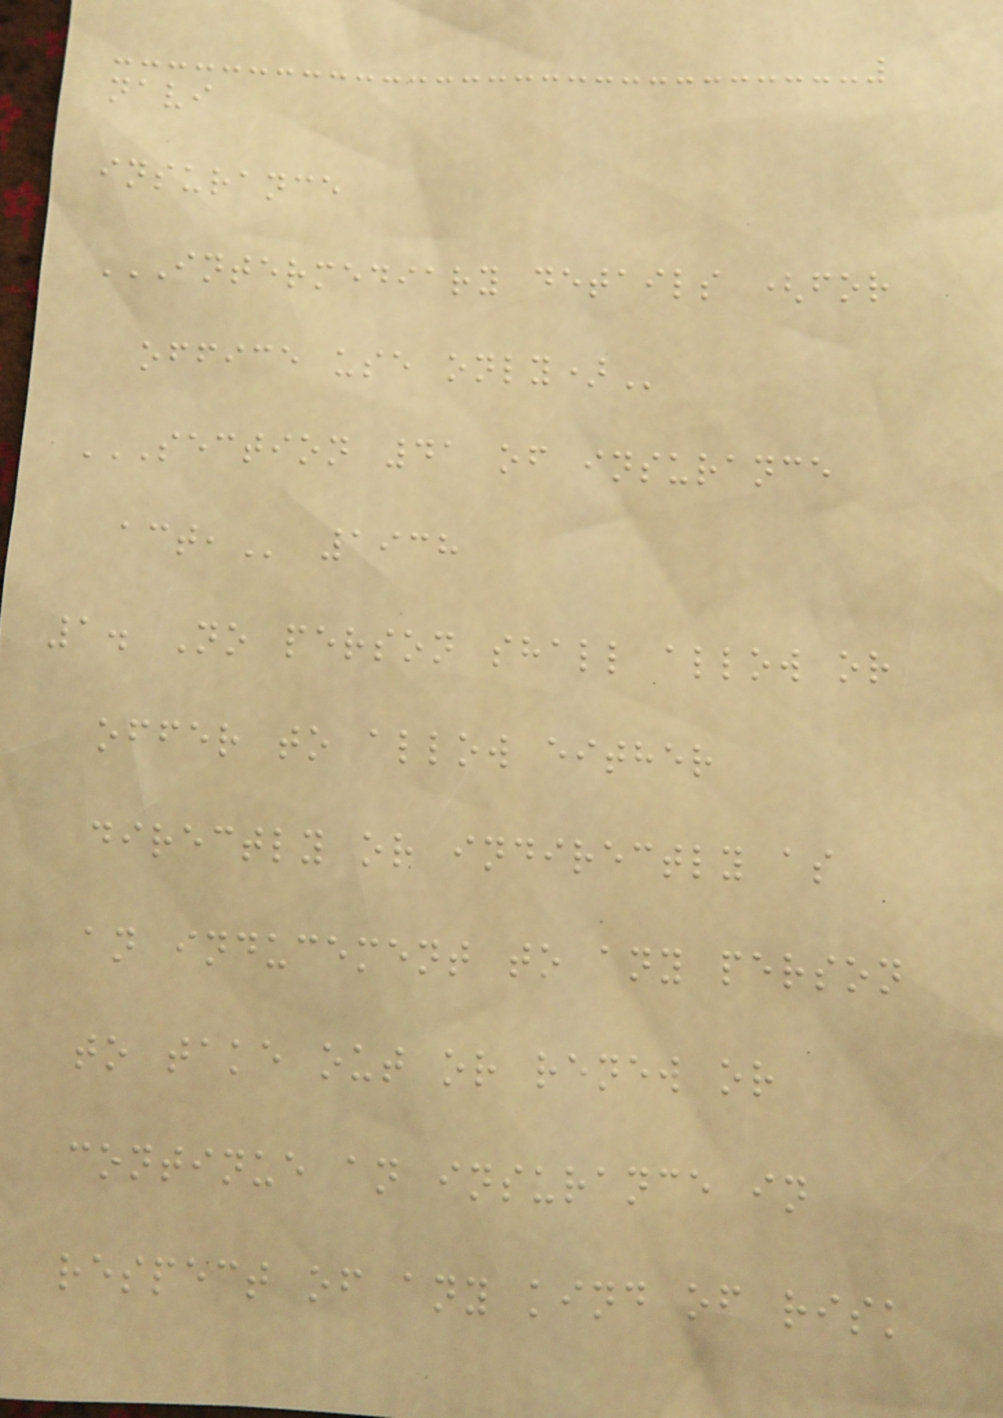navi
insurance
INTERMEDIARY DETAILS (FOR
OFFICE USE ONLY)
SECTION 41 OF INSURANCE
ACT, 1938
1. No person shall allow or
offer to allow either
directly or indirectly as
an inducement to any person
to take out or renew or
continue an insurance in
respect of any kind of risk
